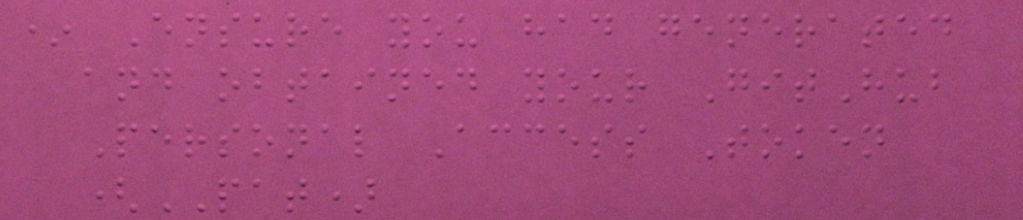* Ensure you had generated
and obtained your GitHub
Personal Access Token
(PAT)
